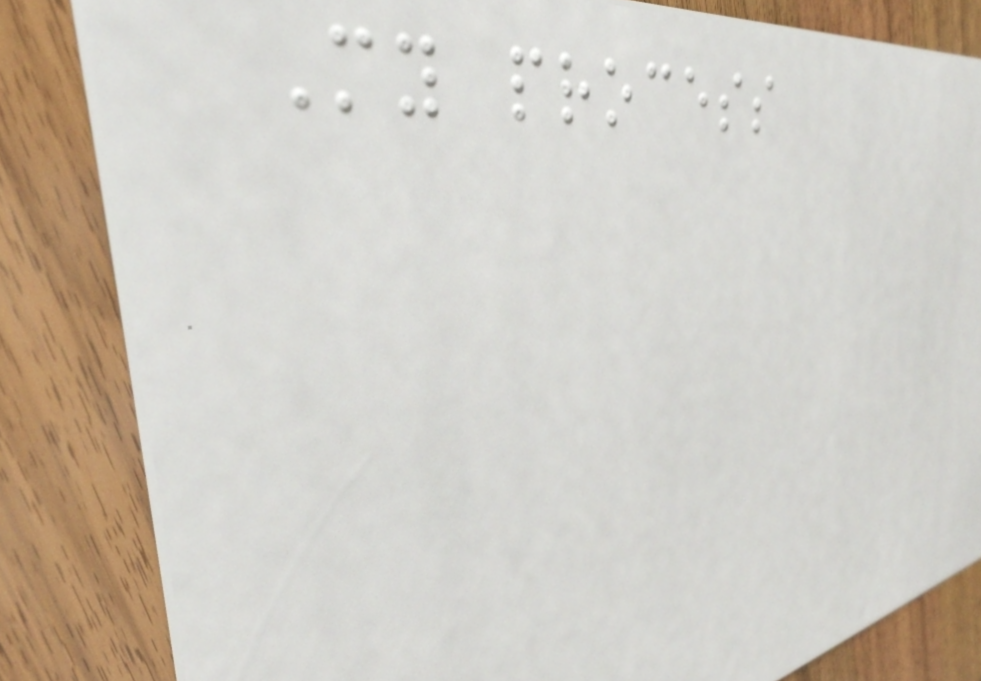My process
